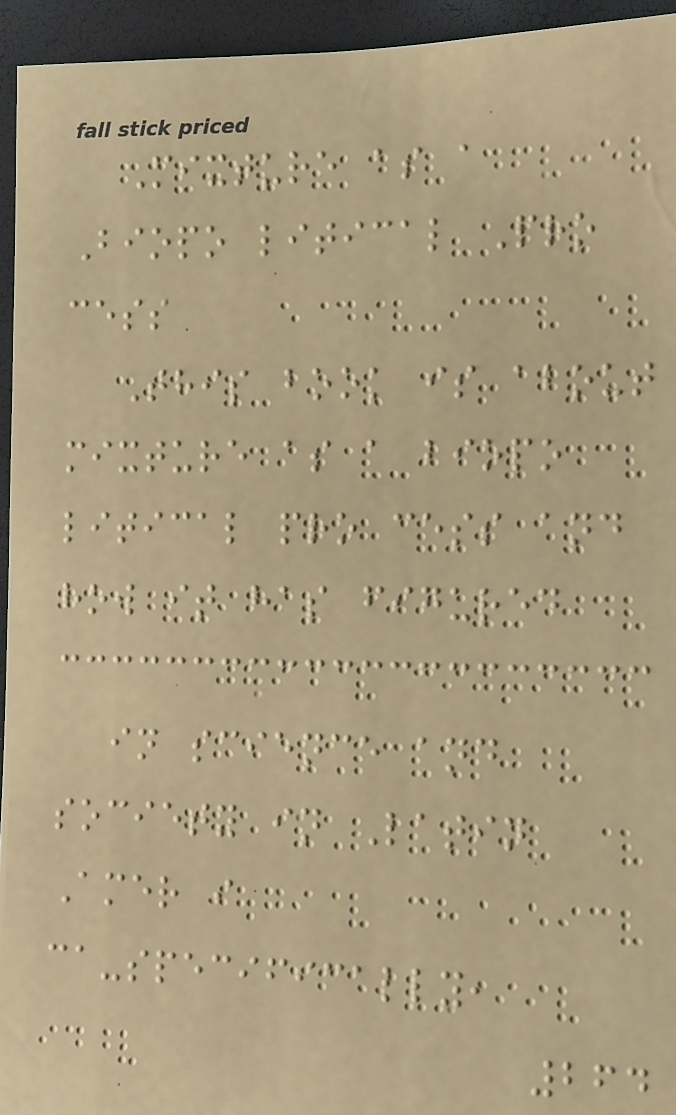Mixture as a
Biopo litical Pro
cess
This book is about
mixture as a biopo
litical pro cess and
how it has figured
in science and
society in Latin
Amer i
ca-specifically,
264
